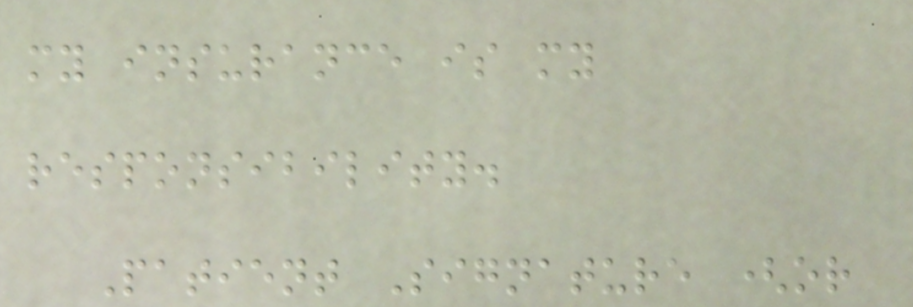my insurance is my
responsibility.
Patient Signature (or
